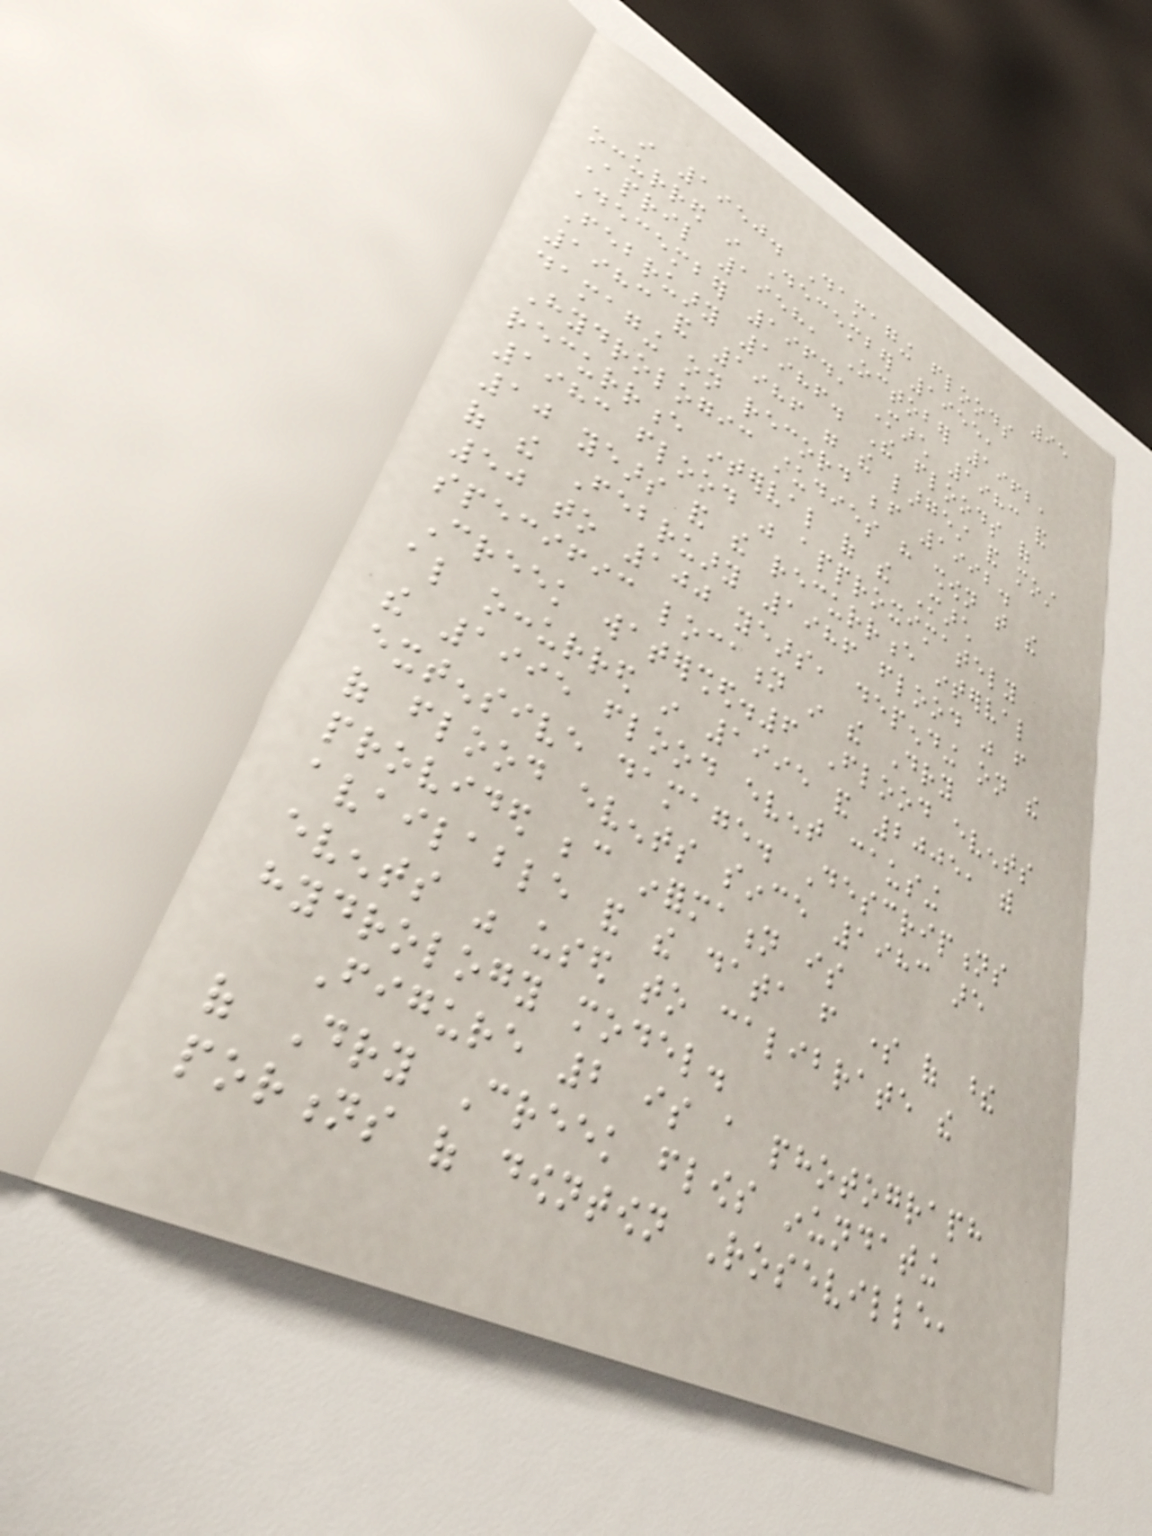95
in 1950. Damaging floods
occurred in December 1955,
April 1958, October 1962,
December 1964, March 1983 and
February 1986. The floods of
1983 and 1986 were the largest and most
damaging on record before 1992.
Hydrologic studies have shown that the
recurrence interval of the March
1983 flood was approximately
10 years and the recurrence interval
of the February 1986 flood was from
50 to 100 years, depending on the
specific location in the Dry
Creek watershed.6 Flood events
also occurred in 1995 and 2005, with
the 1995 flood event causing
extensive damage. Descriptions
of flood events since 1983 are
provided because information is
available and the data from some of these
events was used to calibrate the
hydrology model.
Figure 2 is a photograph
of Dry Creek flows inundating
portions of downtown Roseville,
